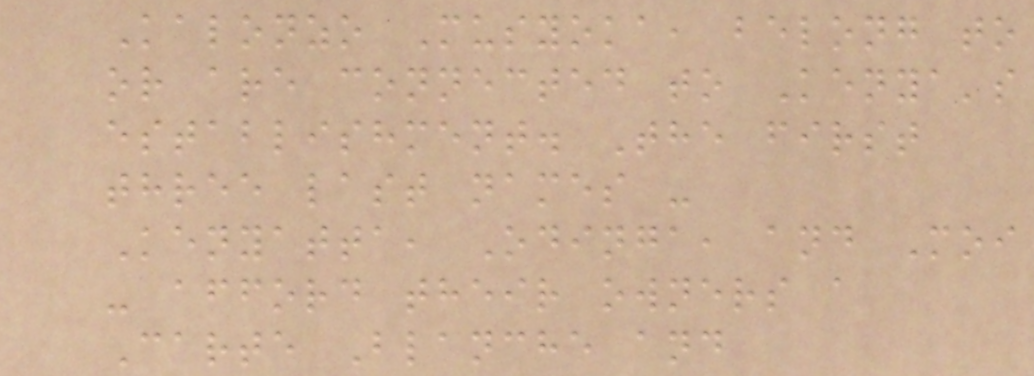Kalonzo Musyoka, belong to
or are connected to Kenya's
establishment. The first
three last names -
Kenyatta, Odinga, and Moi
- afford their owners a
Carte Blanche and
